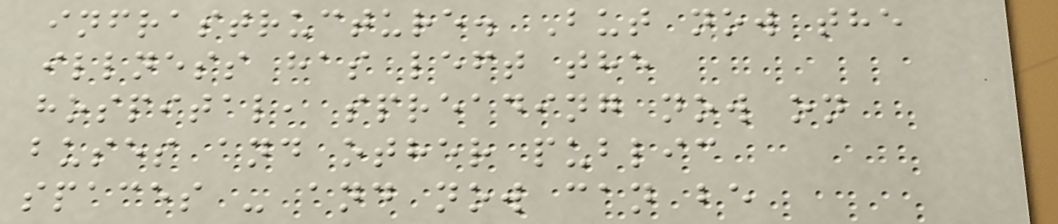infrastructure. But now the
illness has left the
hospital, spreading now on
buses and other public
spaces - and now can be
